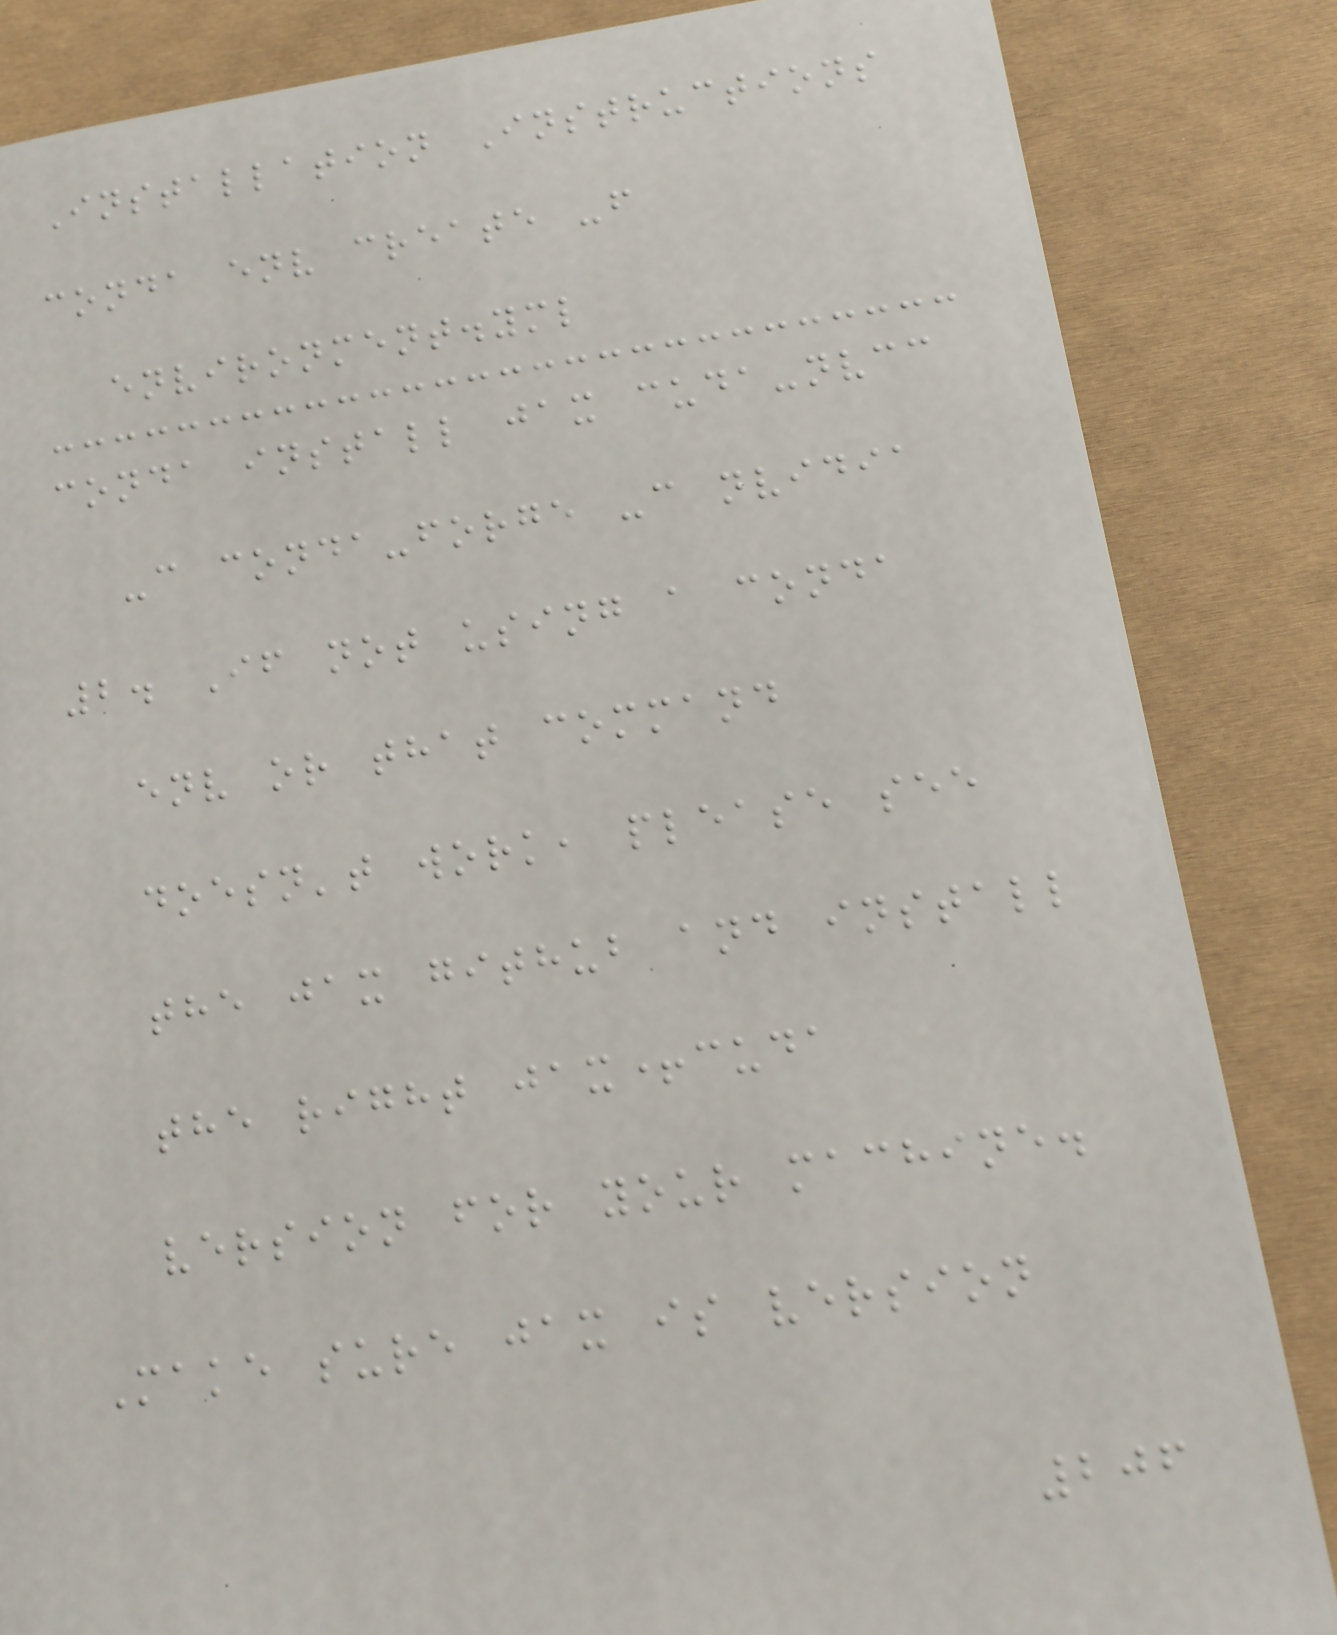Installation Instructions
conda env create -f
environment.yml
conda install jax cuda-nvcc
-c conda-forge -c nvidia
2. If not using a conda
env or that command
doesn't work, please see
the jax github and install
the right jax+cuda
version for your machine.
Make sure jax is version
206
